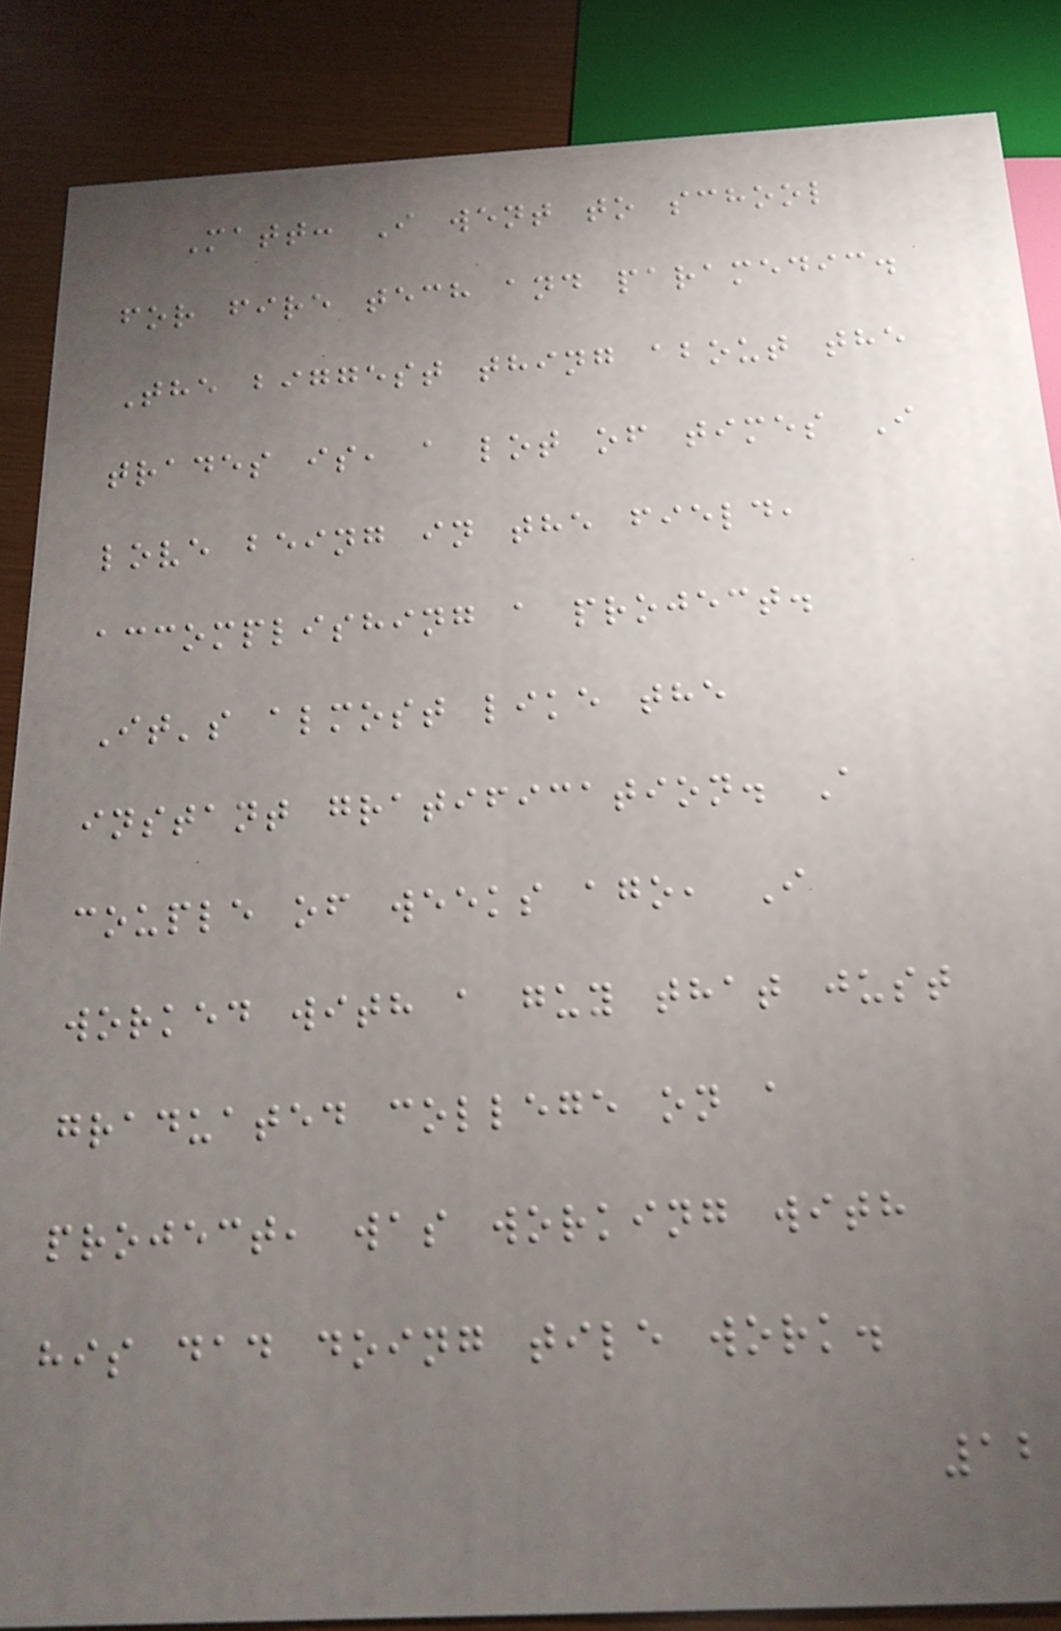Matt: I went to school
for fire tech and paramedic.
The biggest thing about the
trades is, a lot of times I
love being in the field,
accomplishing a project.
It's almost like the
instant gratification. A
couple of weeks ago, I
worked with a guy that just
graduated college on a
project, was working with
his dad doing tile work.
12
